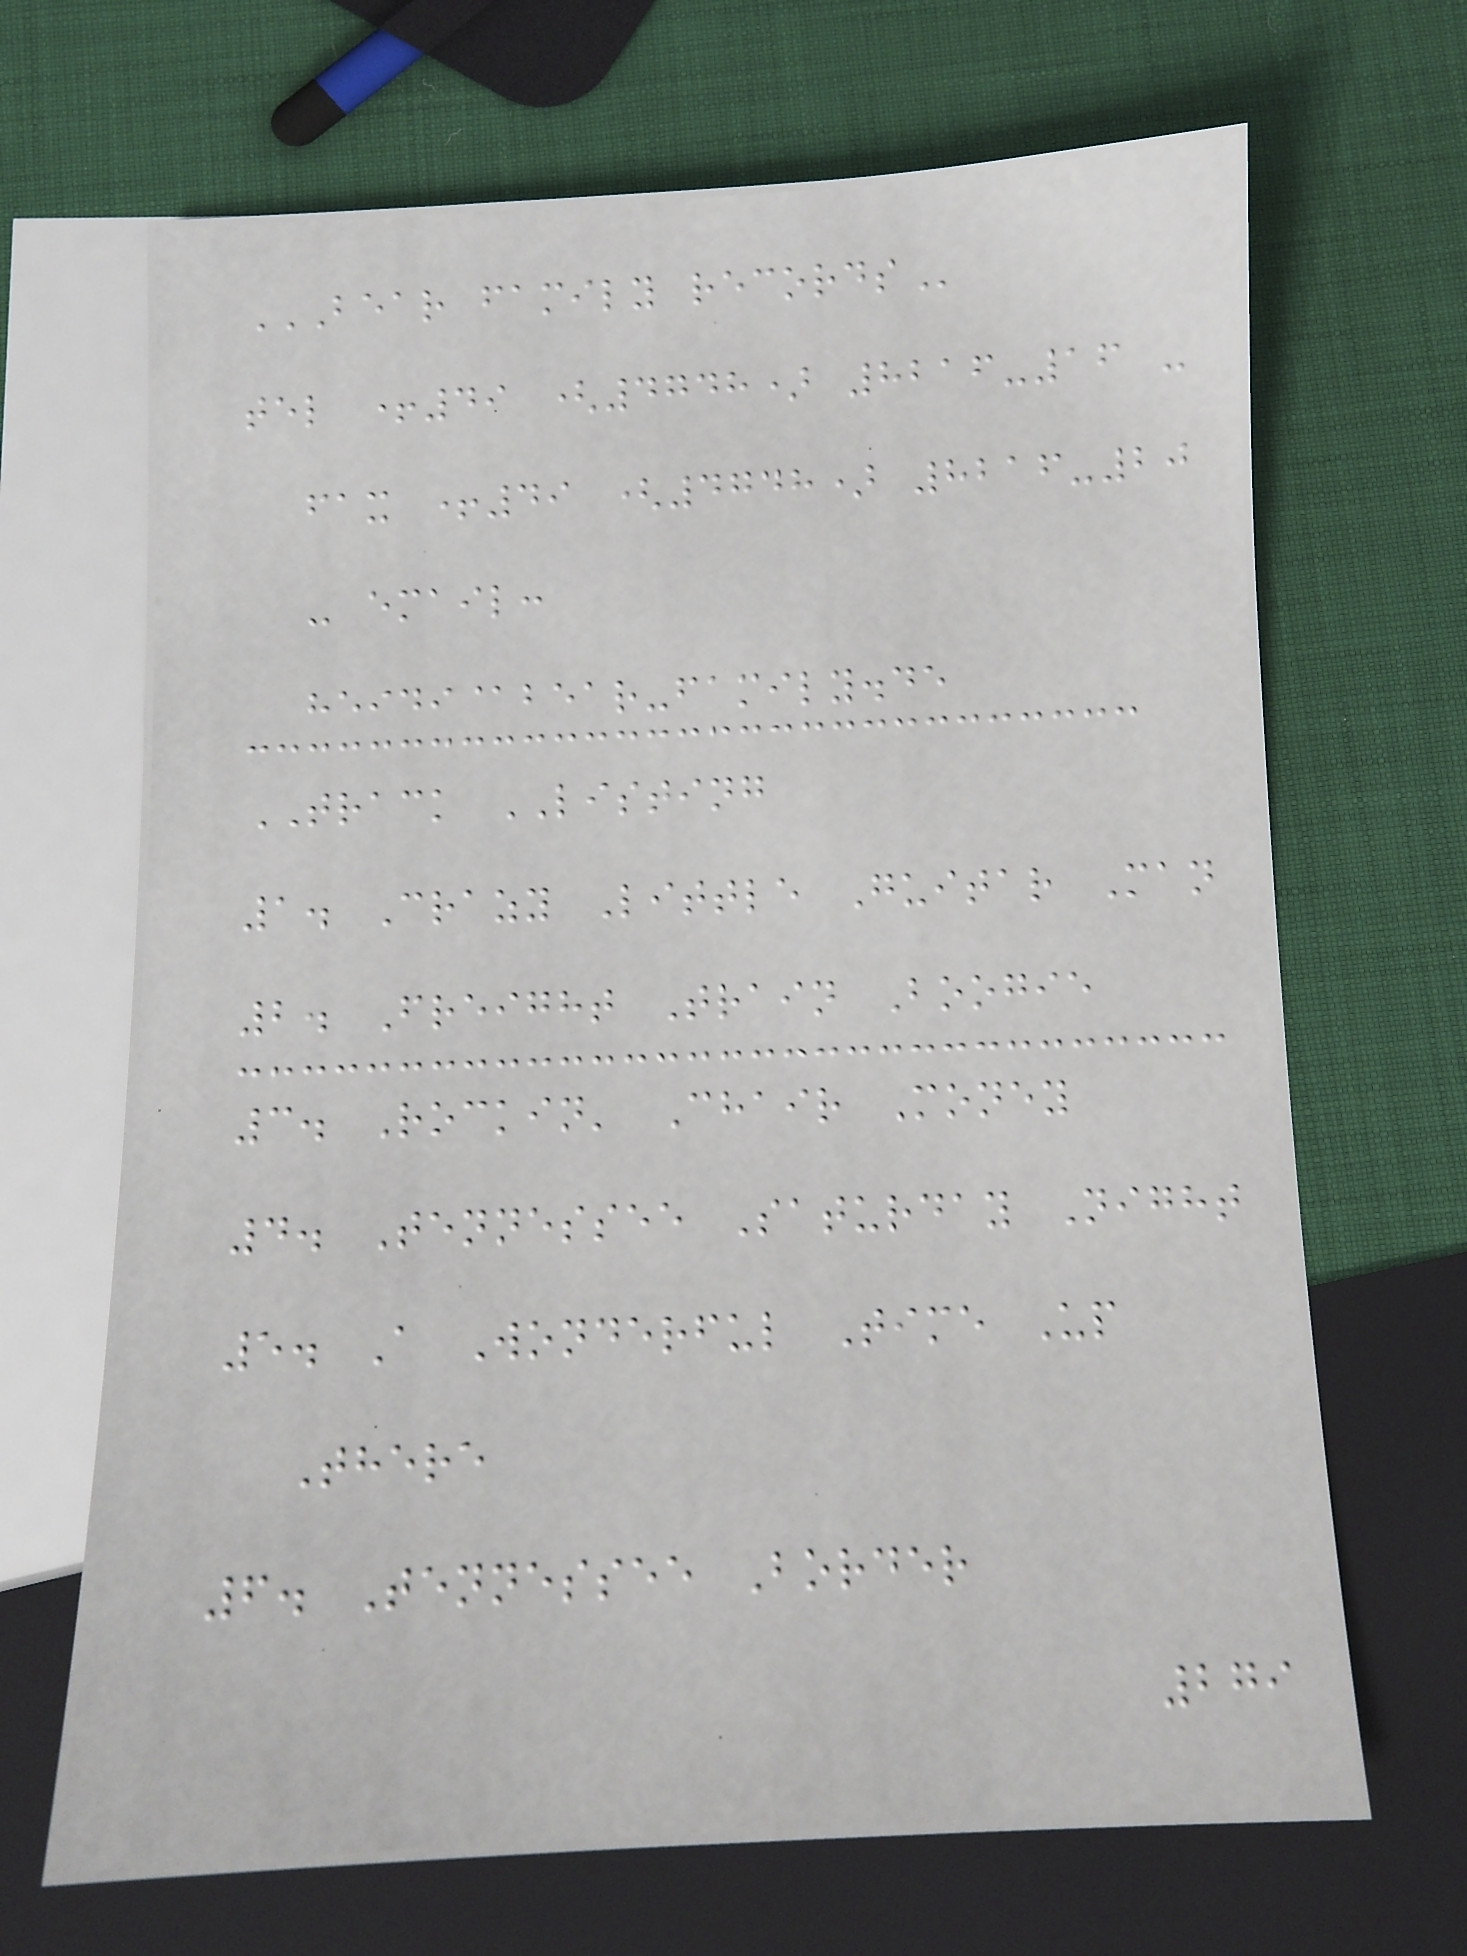BEAR FAMILY RECORDS
tel +49 (4748) 8216-16 -
fax +49 (4748) 8216-20
- email:
heidi@bear-family.de
TRACK LISTING
1. Crazy Little Guitar Man
2. Freight Train Boogie
3. Rockin' Chair Money
4. Tennessee Saturday Night
5. A Wonderful Time Up
There
6. Tennessee Border
279
